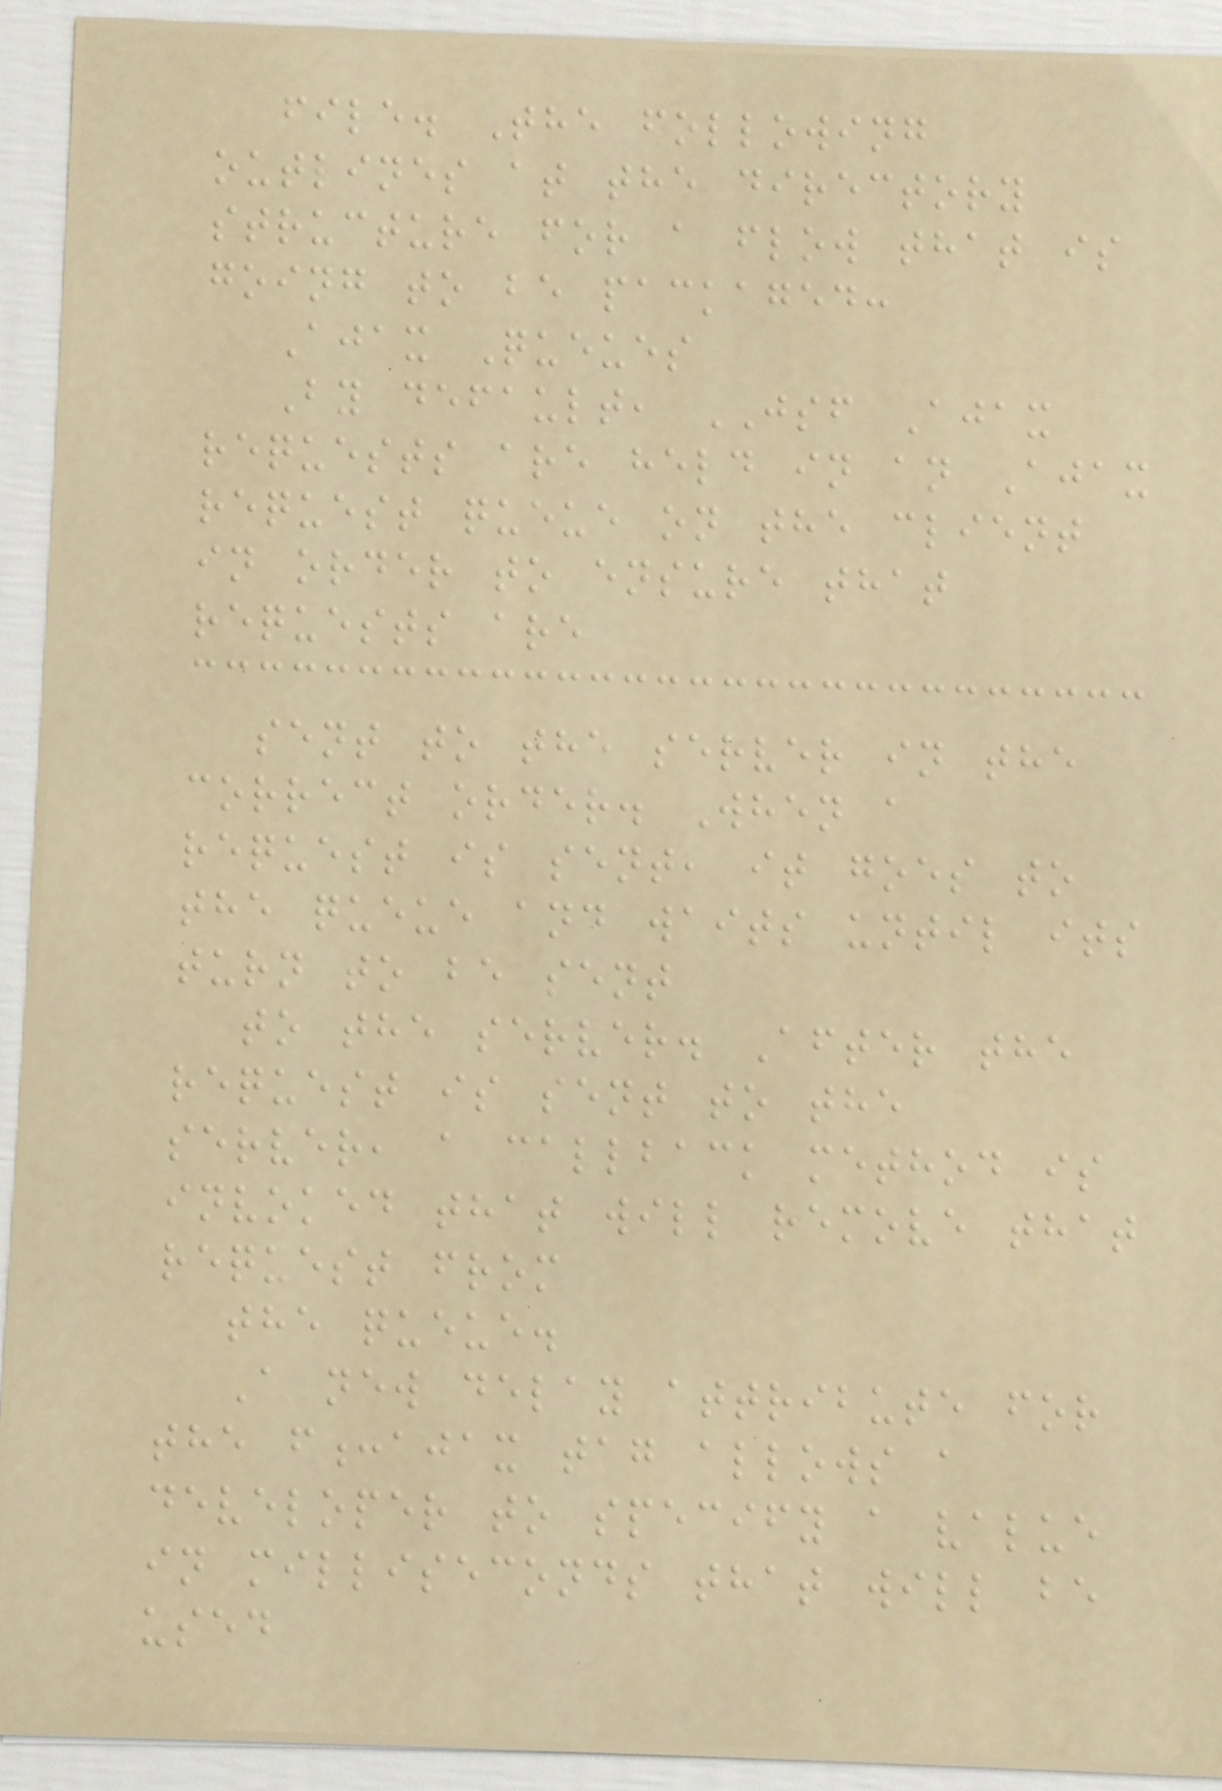file. The following
outlines at the directory
structure for a flow that is
going to be packaged:
Ajax Queues
By default, JSF Ajax
requests are held in an Ajax
request queue on the client
in order to ensure that
requests are
sent to the server in the
correct order. When a
request is sent, it goes to
the queue and waits until its
turn to be sent
to the server. After the
request is sent to the
server, a callback method is
invoked that will remove that
request from
the queue.
A new delay attribute for
the f:ajax tag allows a
developer to specify a value
in milliseconds that will be
used
